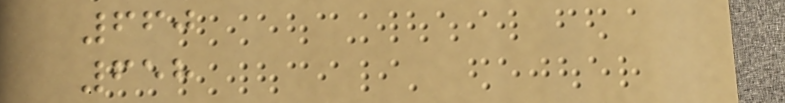660
658
